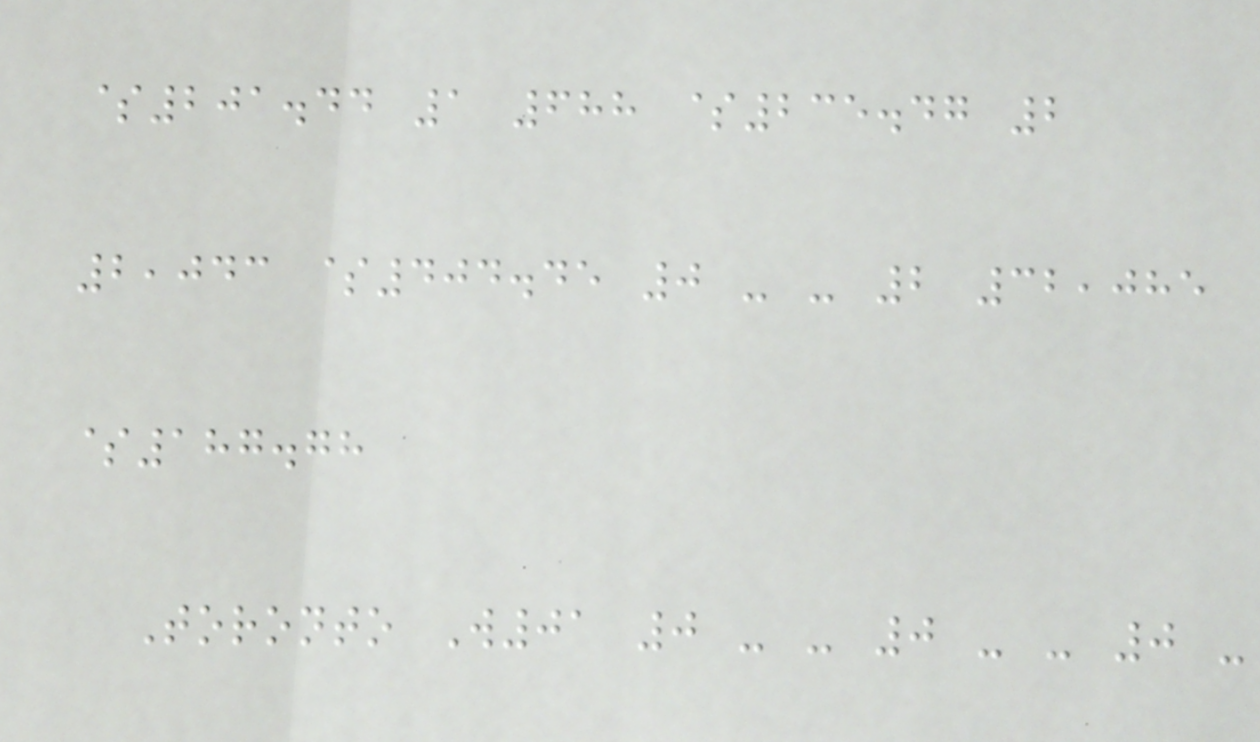$201.44 1 688 $235.47 2
2,043 $404.45 0 - - 2 32,085
$187.78
Toronto W01 0 - - 0 - - 0 -
